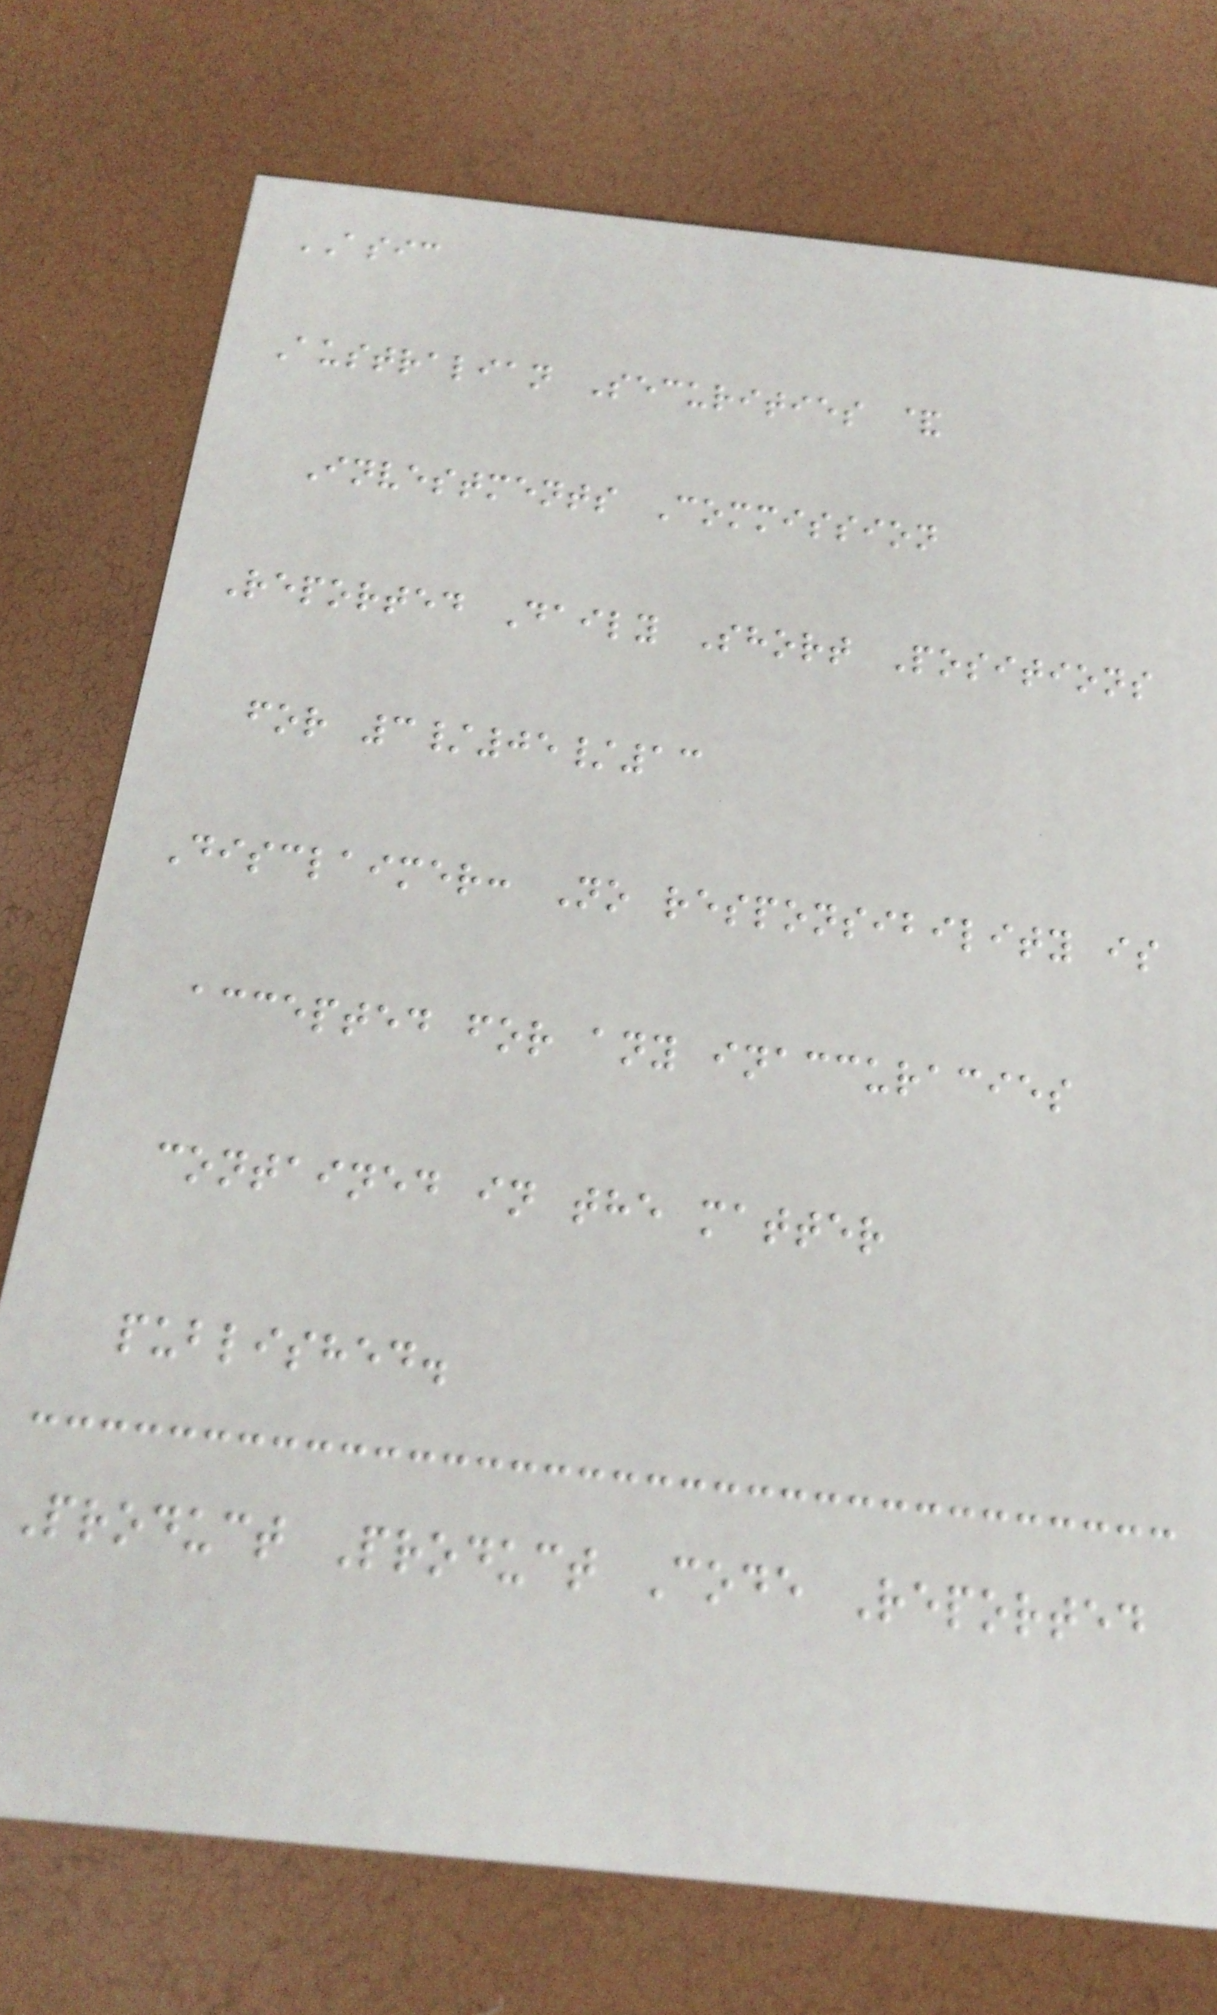ASIC
Australian Securities &
Investments Commission
Reported Daily Short Positions
for 3/05/13
Disclaimer: No responsibility is
accepted for any inaccuracies
contained in the matter
published.
Product Product Code Reported
